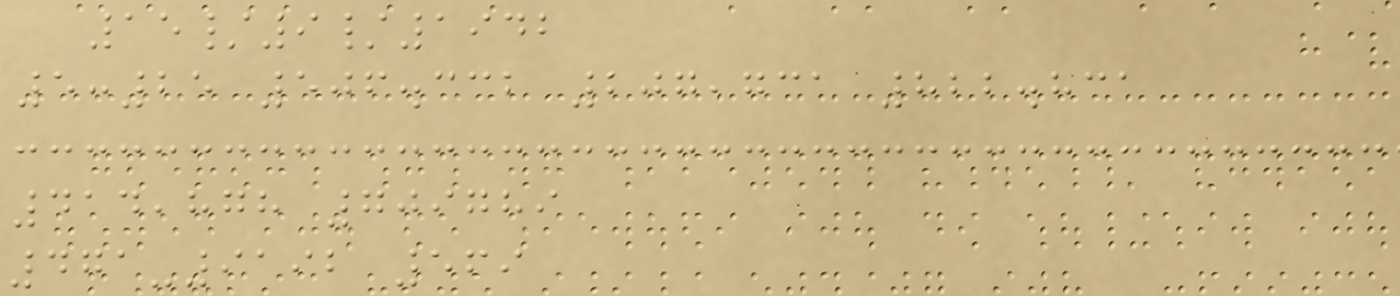15/9/1942
5:25 506.332 207,731 822.831
414,878 709789
471-9192 569
